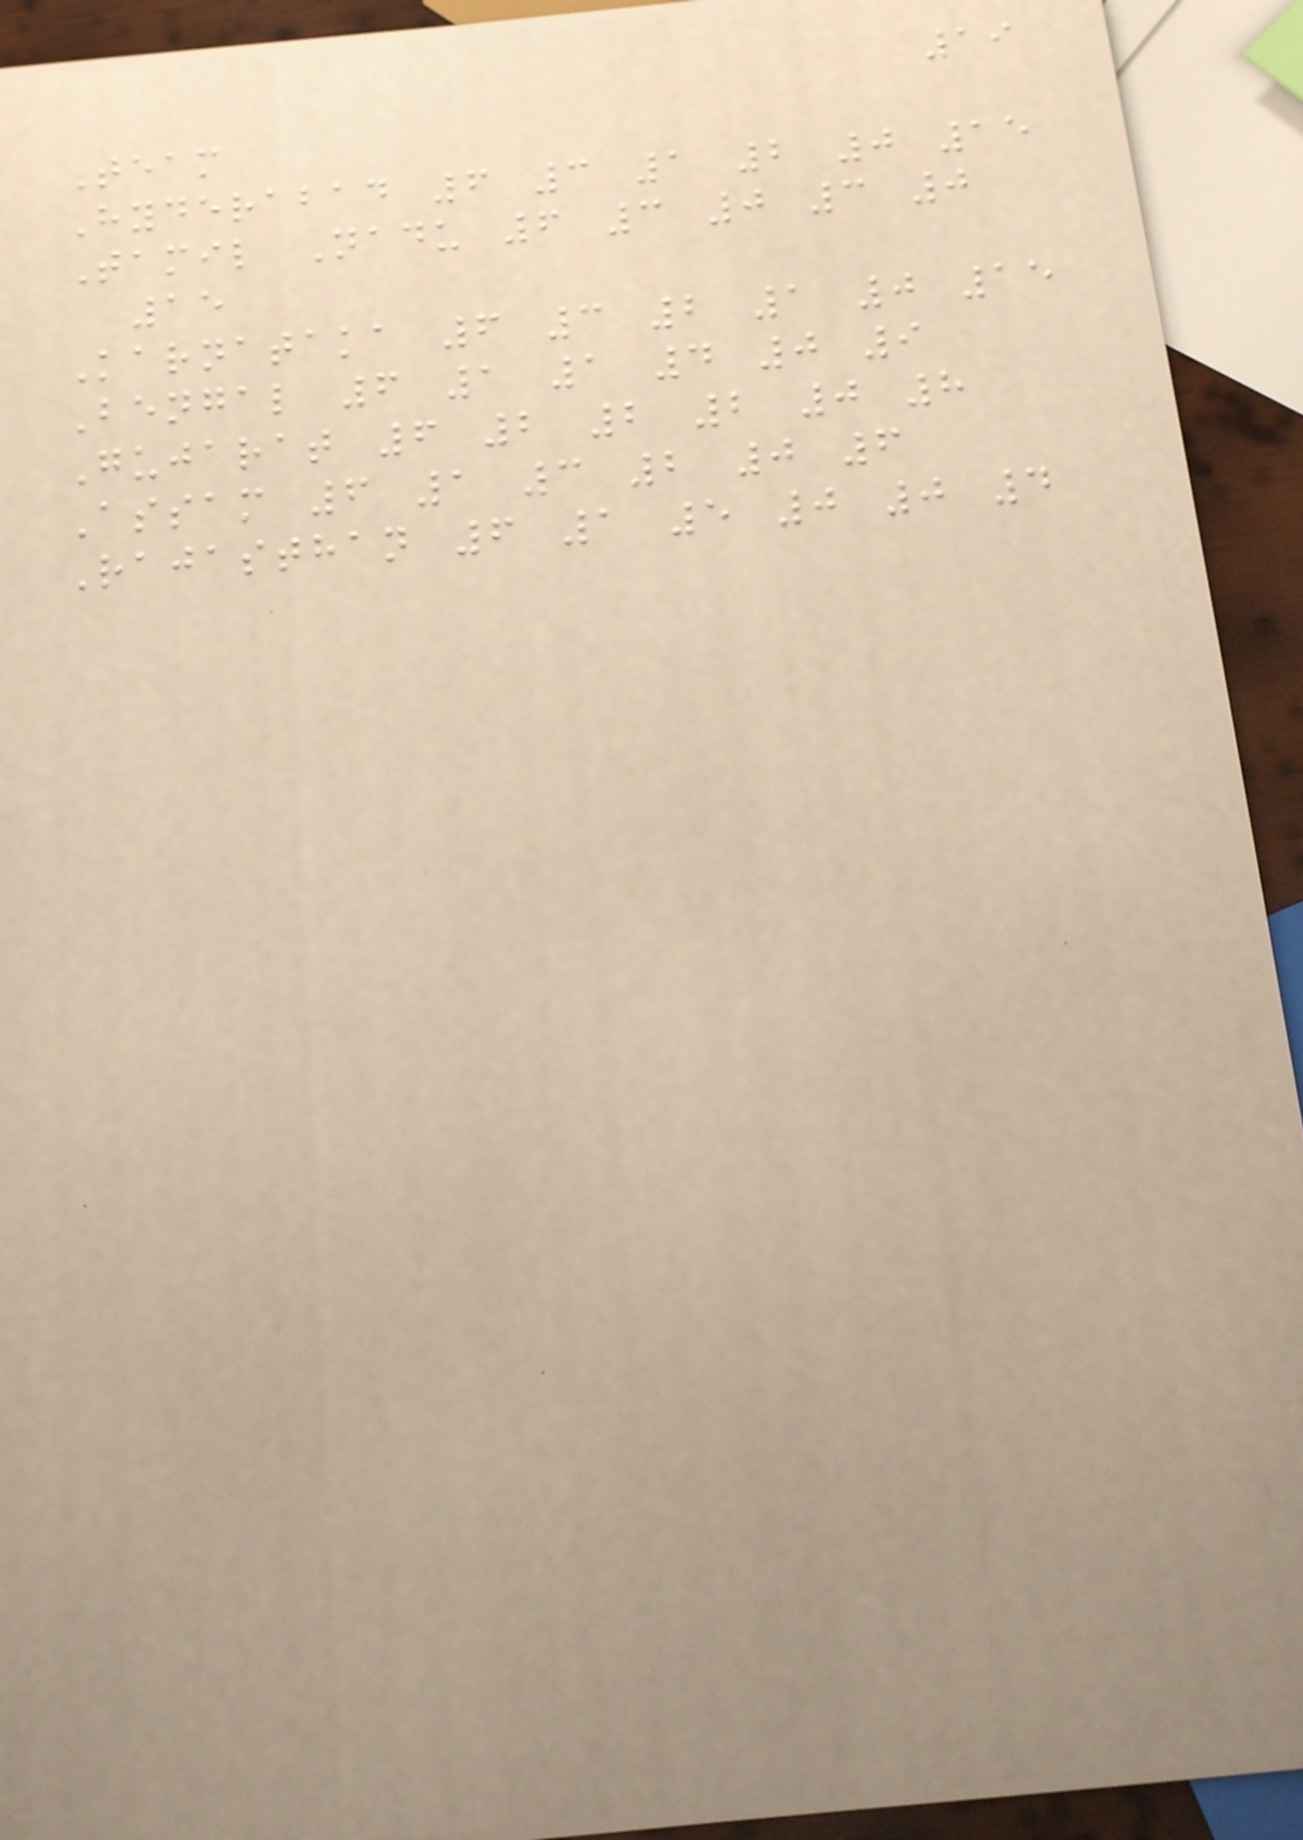19
Team
Hyderabad 6 3 1 2 0 15
Tamil Nadu 6 3 0 3 0
15
Karnataka 6 3 2 1 0 15
Bengal 6 1 1 4 0 9
Gujarat 6 2 2 2 0 8
Assam 6 1 3 2 0 6
Rajasthan 6 1 5 0 0 4
